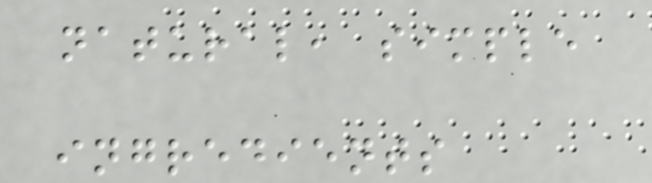natural, simple
ingredients
